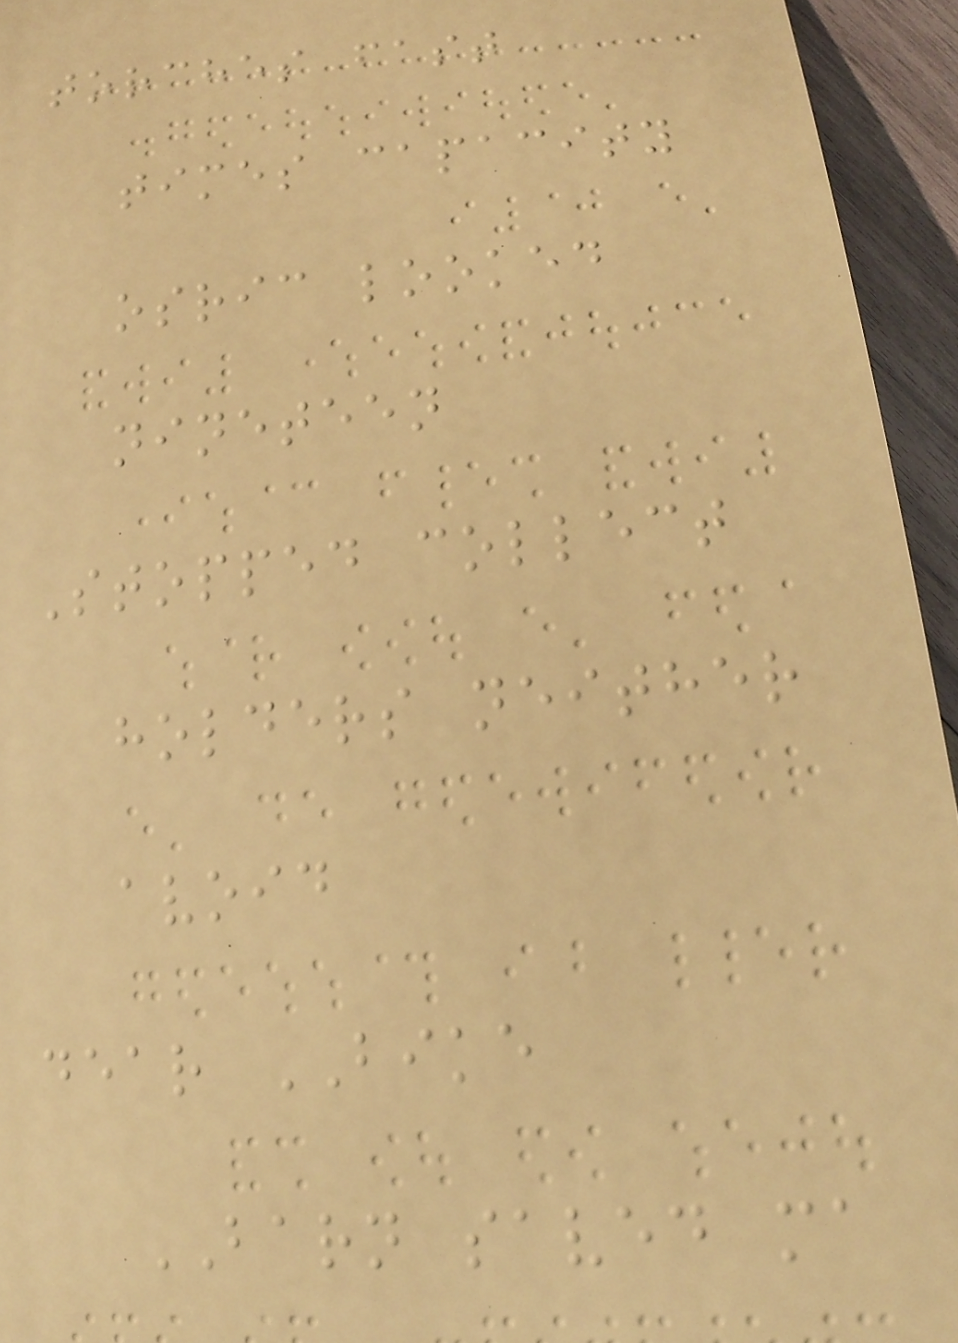torches fast
times capacity
osric looked
nineteen
Stopped collect
holders neither
avoid
dear BIKE
BARN saved ma
